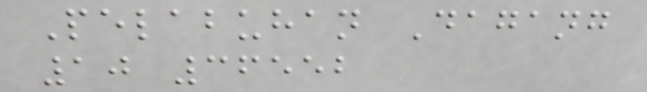Pelabuhan Dagang
10 36552
